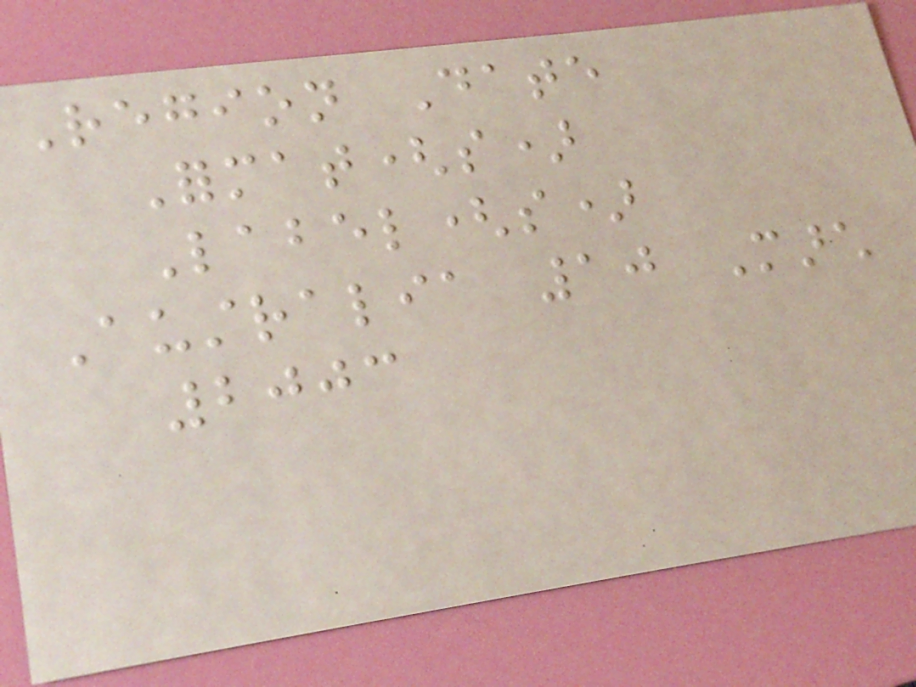Region Date
Format(s)
Label(s)
Australia 10 March
2003
